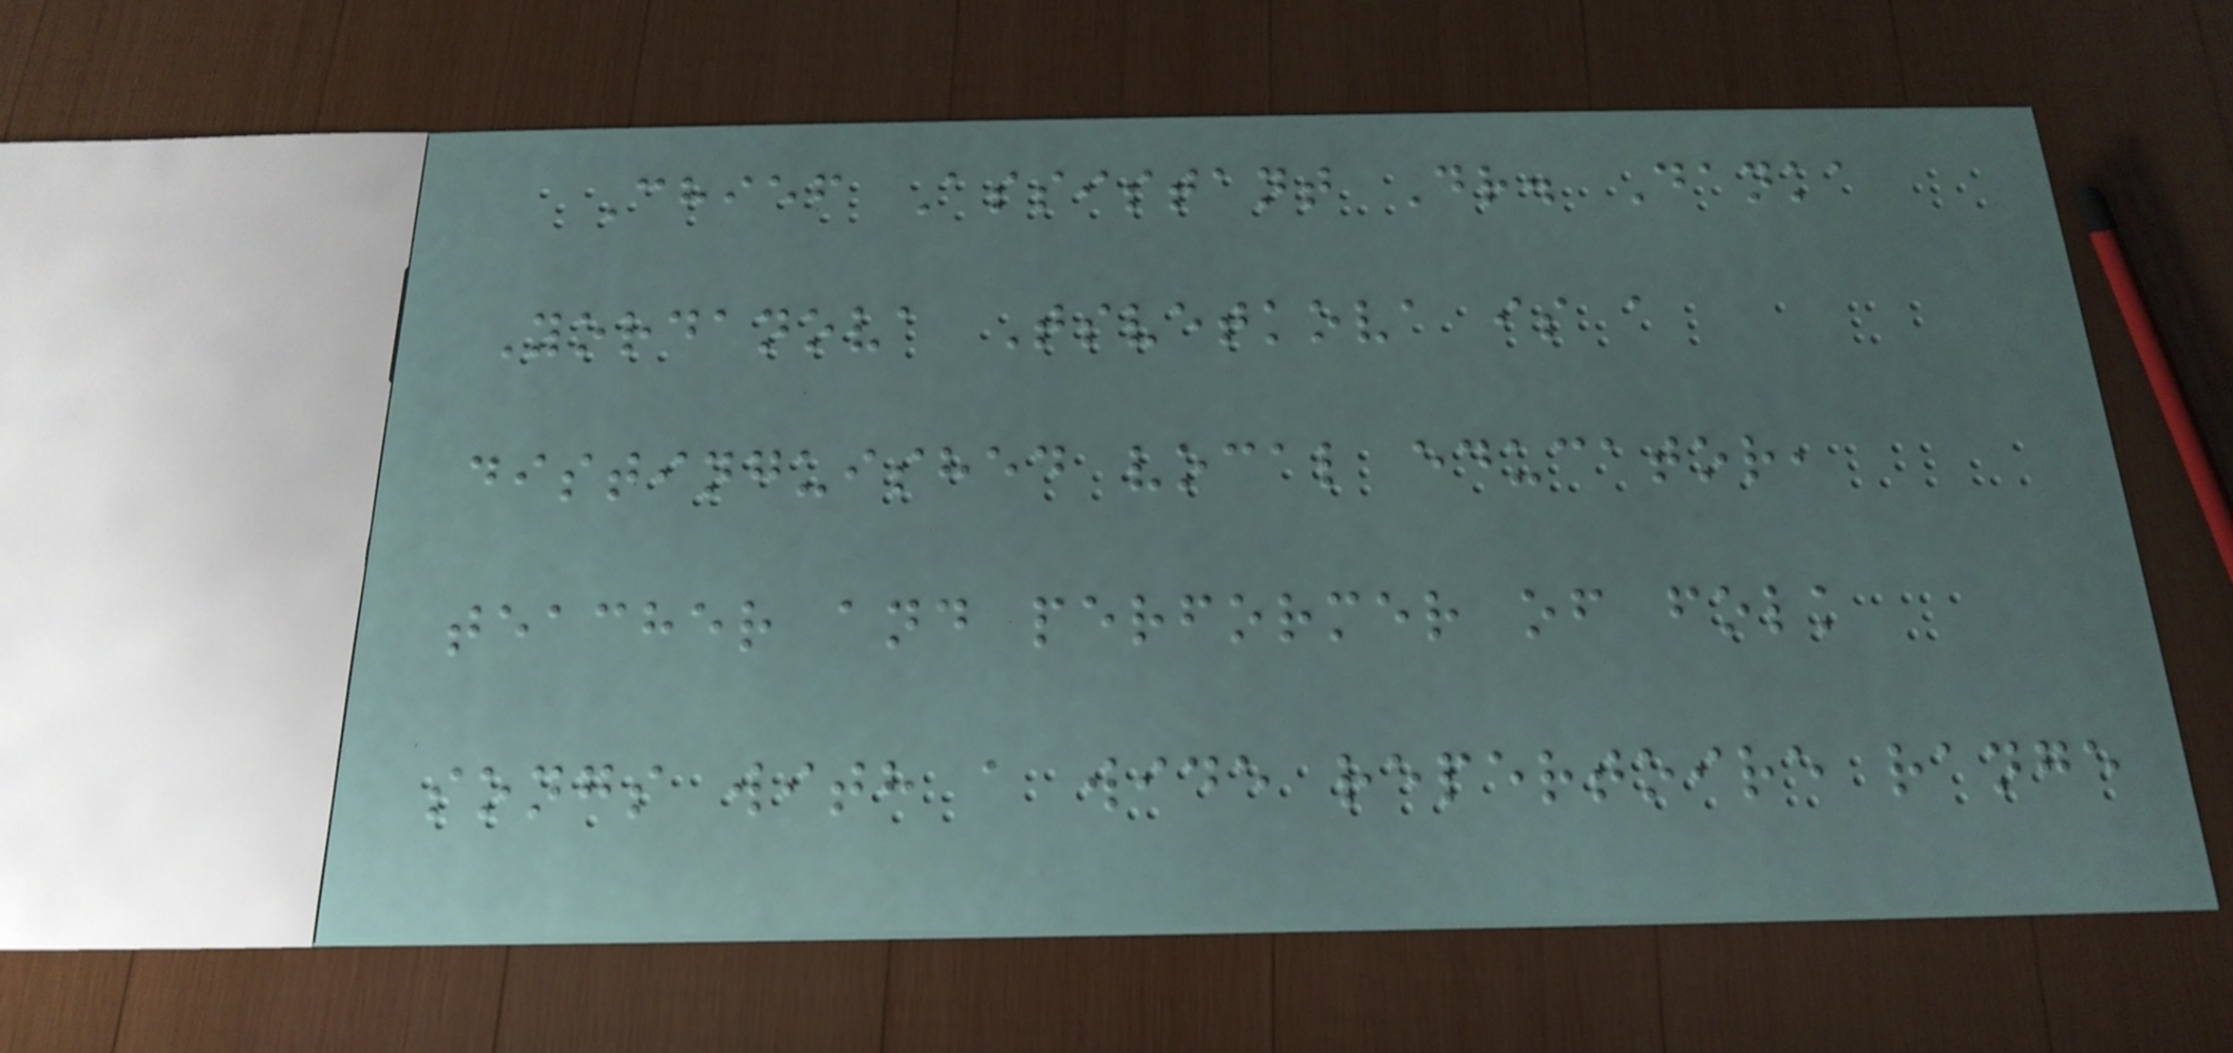Chief Assistant Dr. Danka
Yordanova Tsvetkova is a
distinguished vocal educator,
teacher and performer of folk
songs with a wide repertoire range
